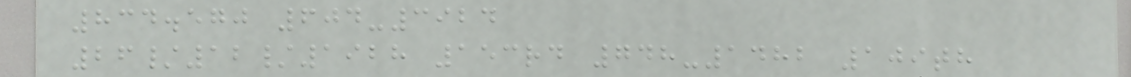834.570 604-3924
26/12/1928 153rd 748-1482 109th
